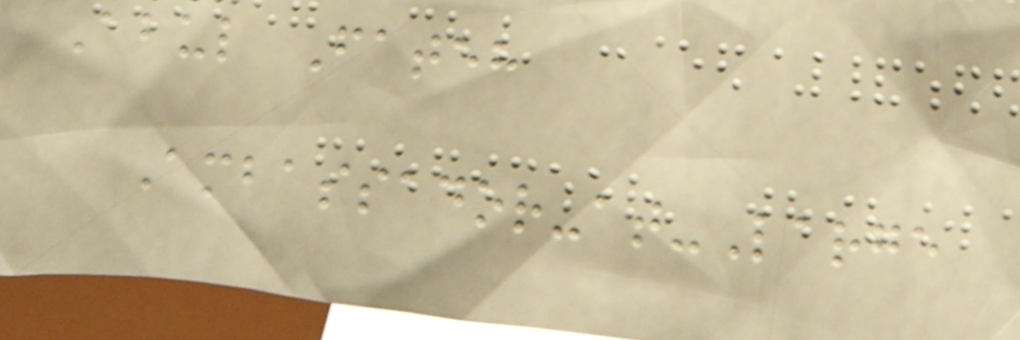Abul Fateh
Ambassador-at-Large
